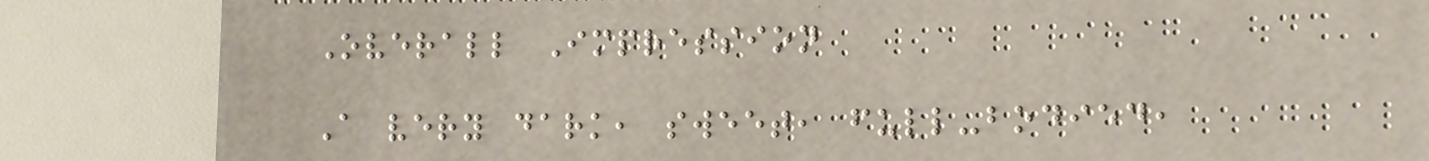Overall Impression
A very dark, sweet, full-bodied,
